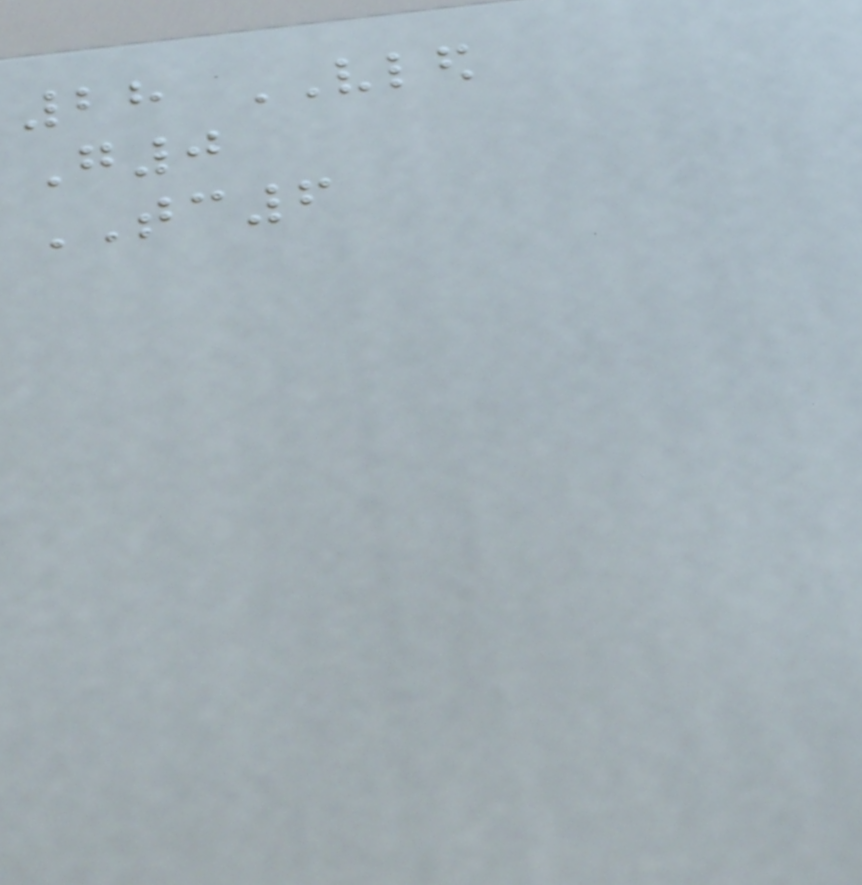28 VLED
G0
TC6
